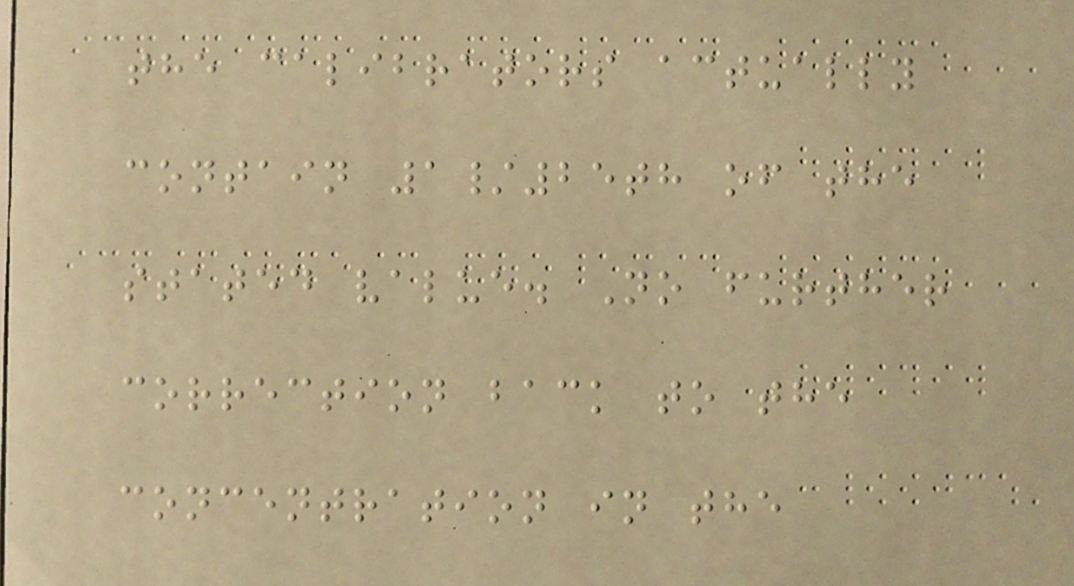the calibrators actually
contain 1/25th of the
stated value. No further
correction back to the
concentration in the
